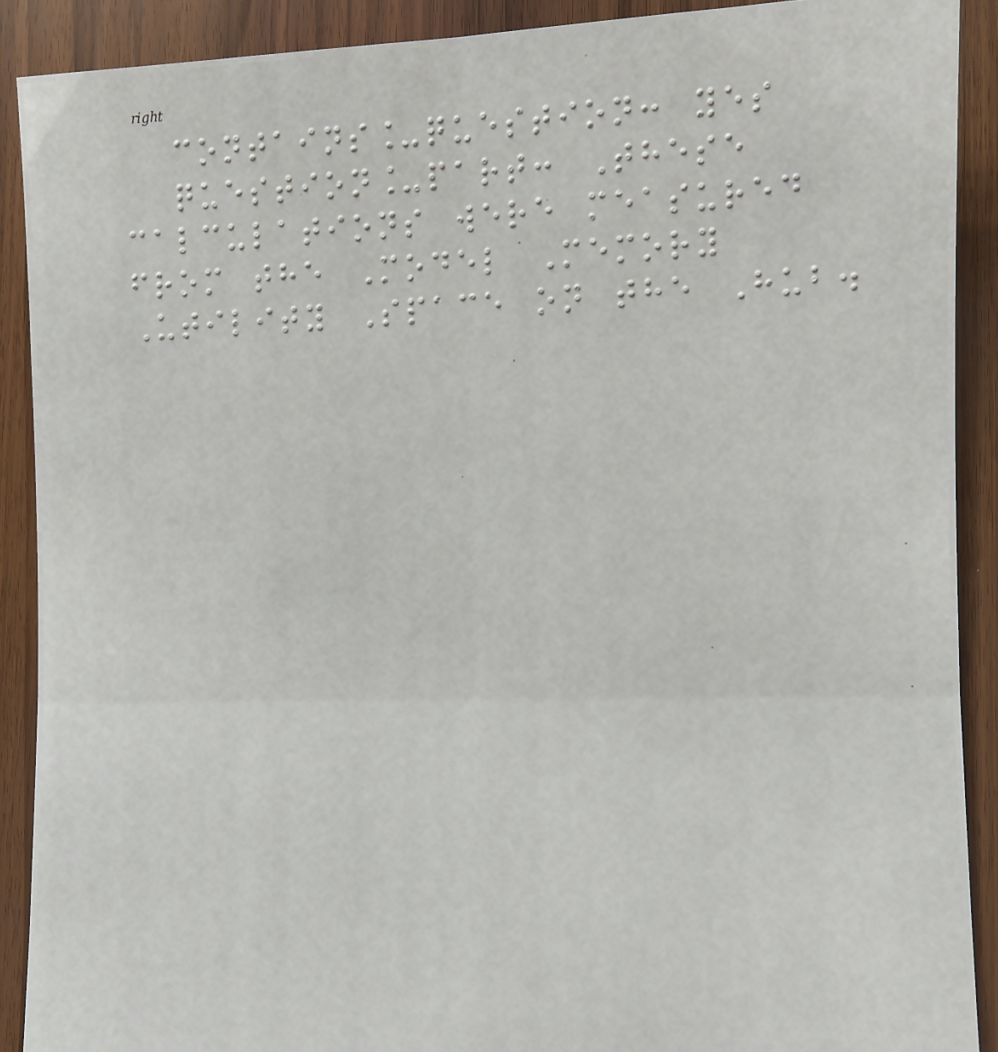contains_question: yes
question_part: These
calculations were measured
from the Model Memory
Utility Space on the Hub.
